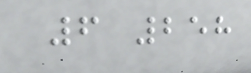6 258
